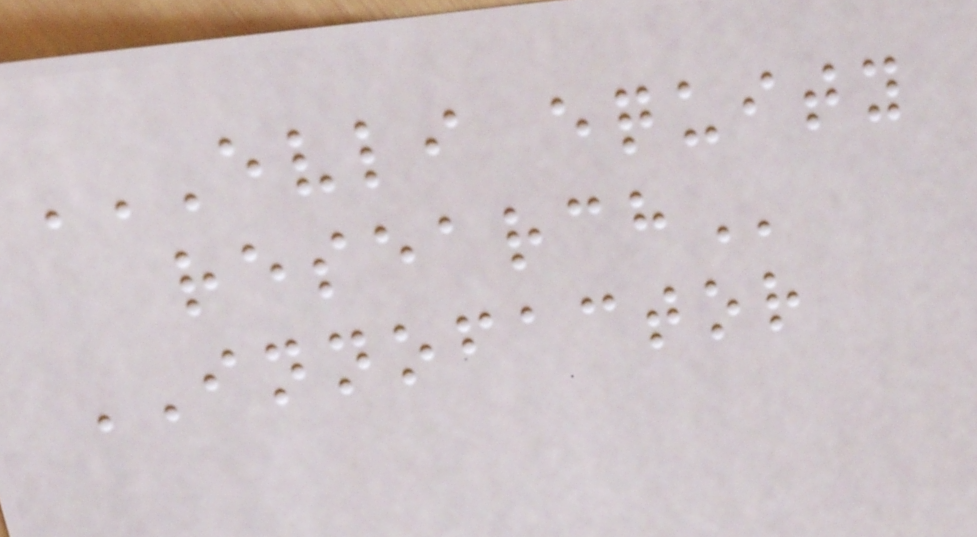EVLI EQUITY
RESEARCH
INNOFACTOR
